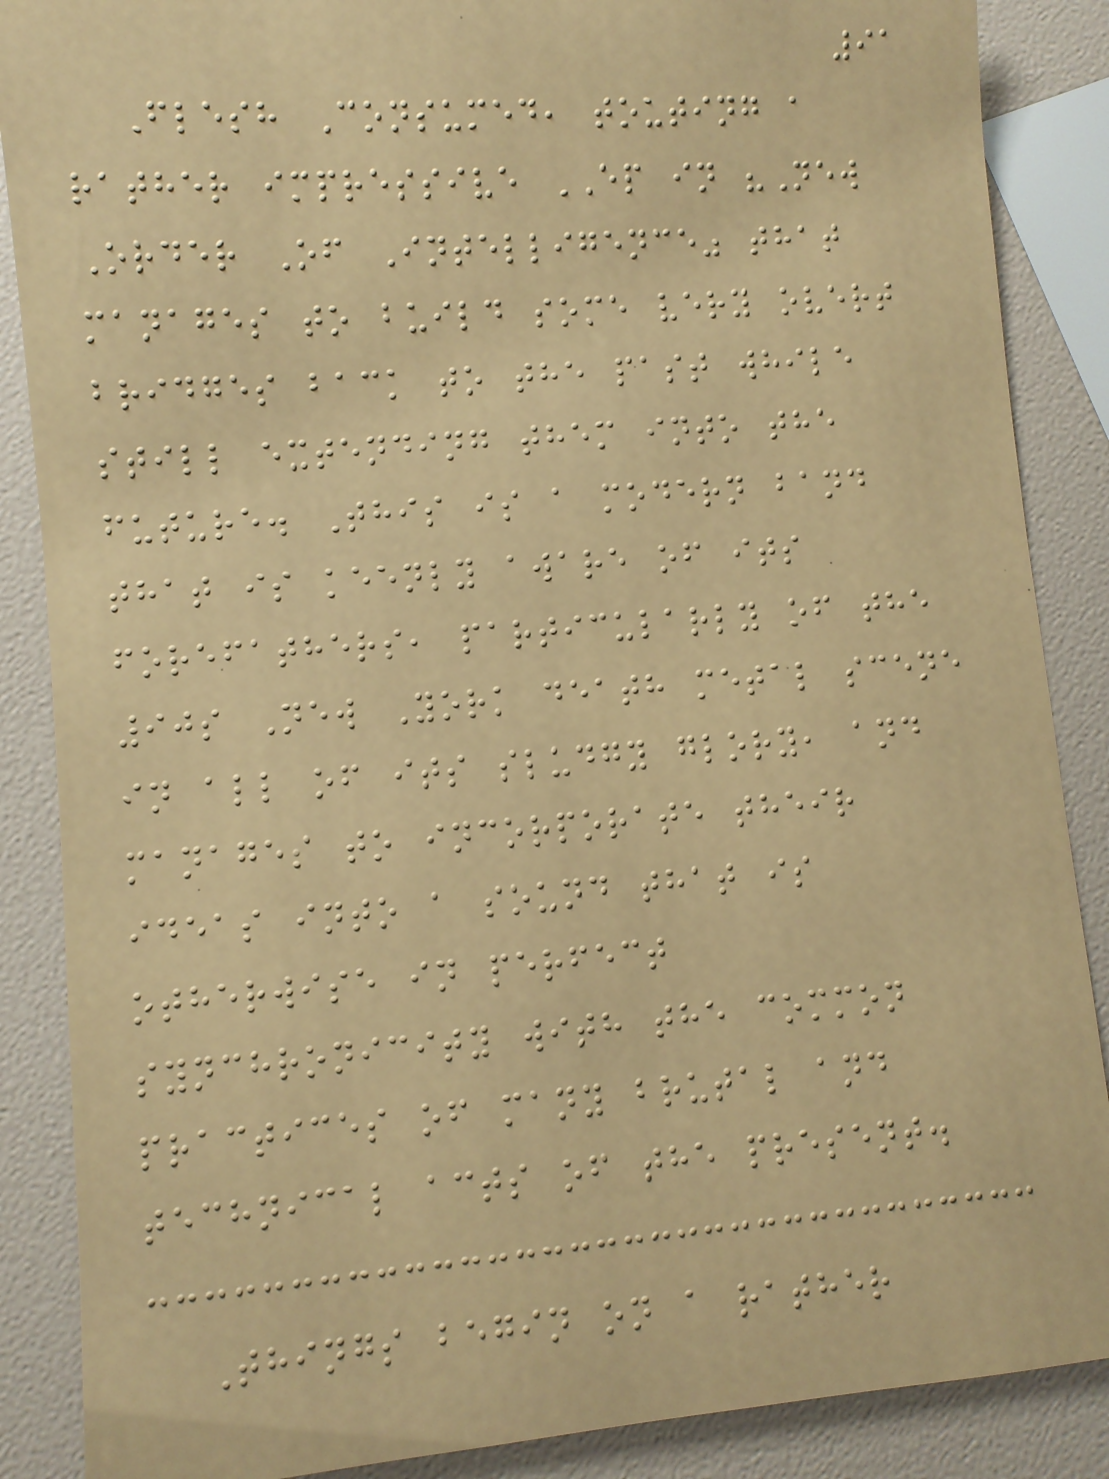91
Flesh Consumed, touting a
rather impressive EP in "New
Order Of Intelligence" that
manages to build some very overt
bridges back to the past while
still extending them into the
future. This is a modern band
that is keenly aware of its
forefathers, particularly of the
90s New York death metal scene
in all of its sludgy glory, and
manages to incorporate their
ideas into a sound that is
otherwise in perfect
synchronicity with the common
practices of many brutal and
technical acts of the present.
Things begin on a rather
